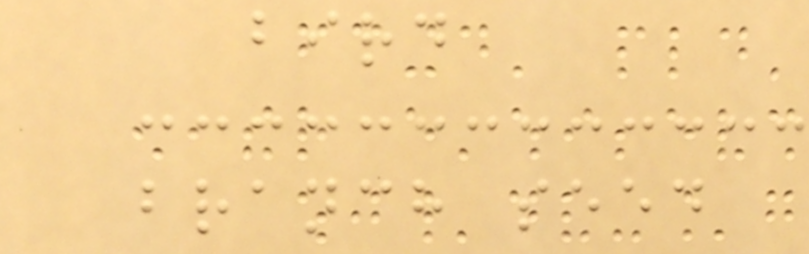bird
branch seed
